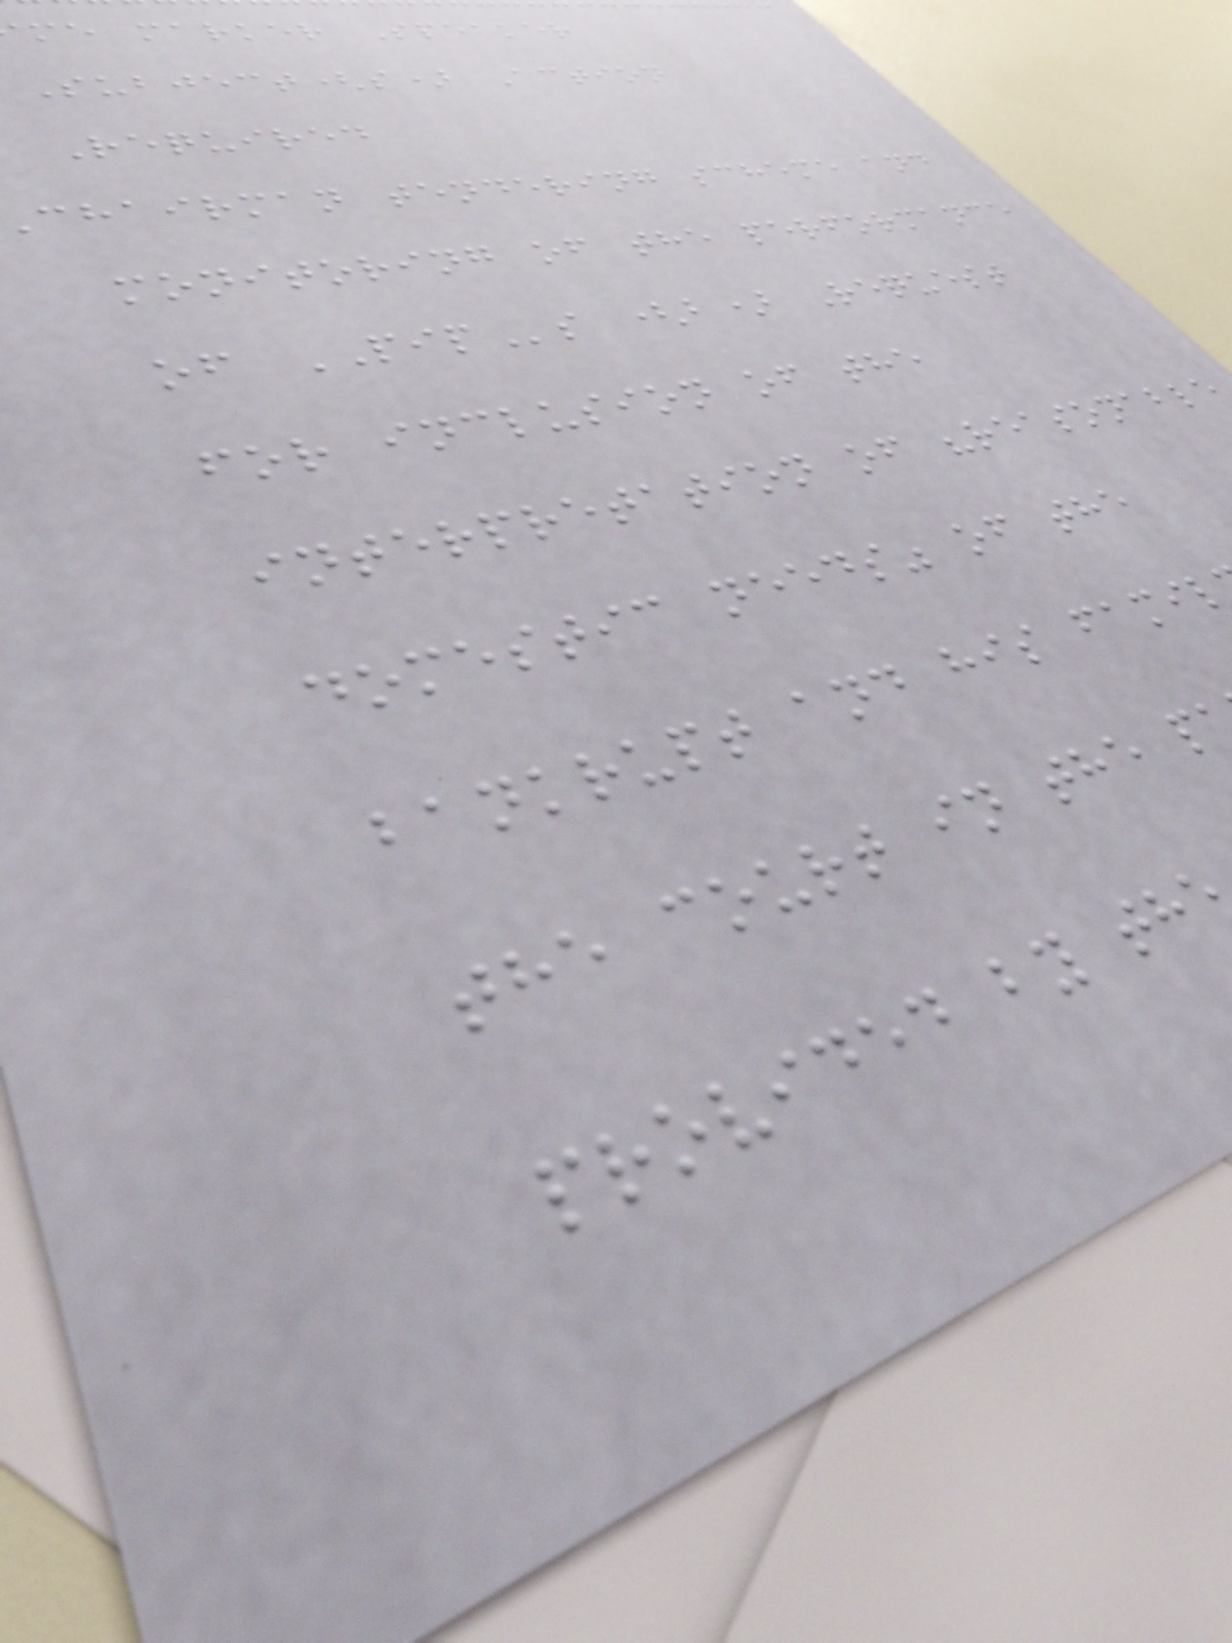me marker Speaker
Subject(s) Action
Required
chairman tendering scheme and
monitoring of the performance
of PIPs (b) Request
for inclusion of the
interpretation of "reasonable
domestic needs" of the
bankrupt and his famil
the court in the p
provided by th
